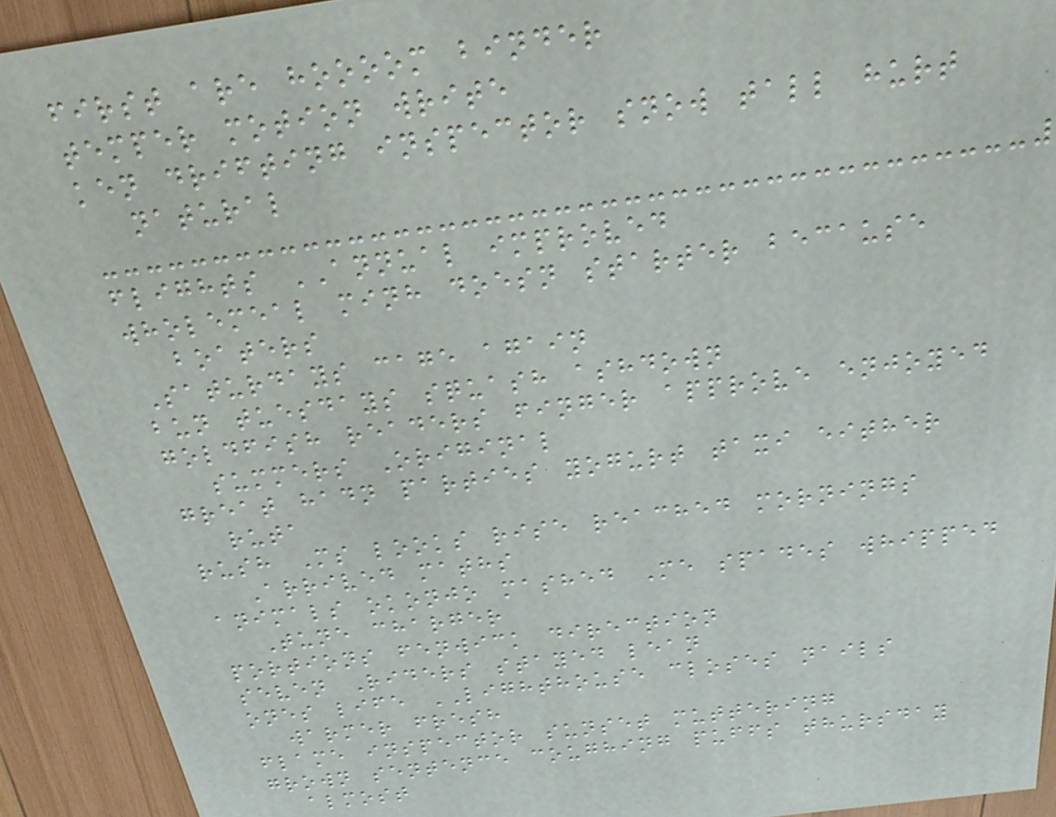first are hoooom binder
temper motion write
ken drifting inspector snow tall hurt
natural
flights ANNUAL improved
wholemeal minh doesn starter because
boaters
Saturdays cage again
bun tuesdays squash ashdown
goldfish readers finger approve enjoyed
summers Original
great hadn parties yogurt taxi either
ruta
rush Ms looks rise reached mornings
Arrived maths
animals okonjo mashed Me spades whipped
Tune charger
portions fenwick direction
seven Riders stayed lean
ones life LIGHTHOUSE closes nails
warmer fresh
flame inspector sunset muttering
grown sentence coughing puffs thursday
almost
